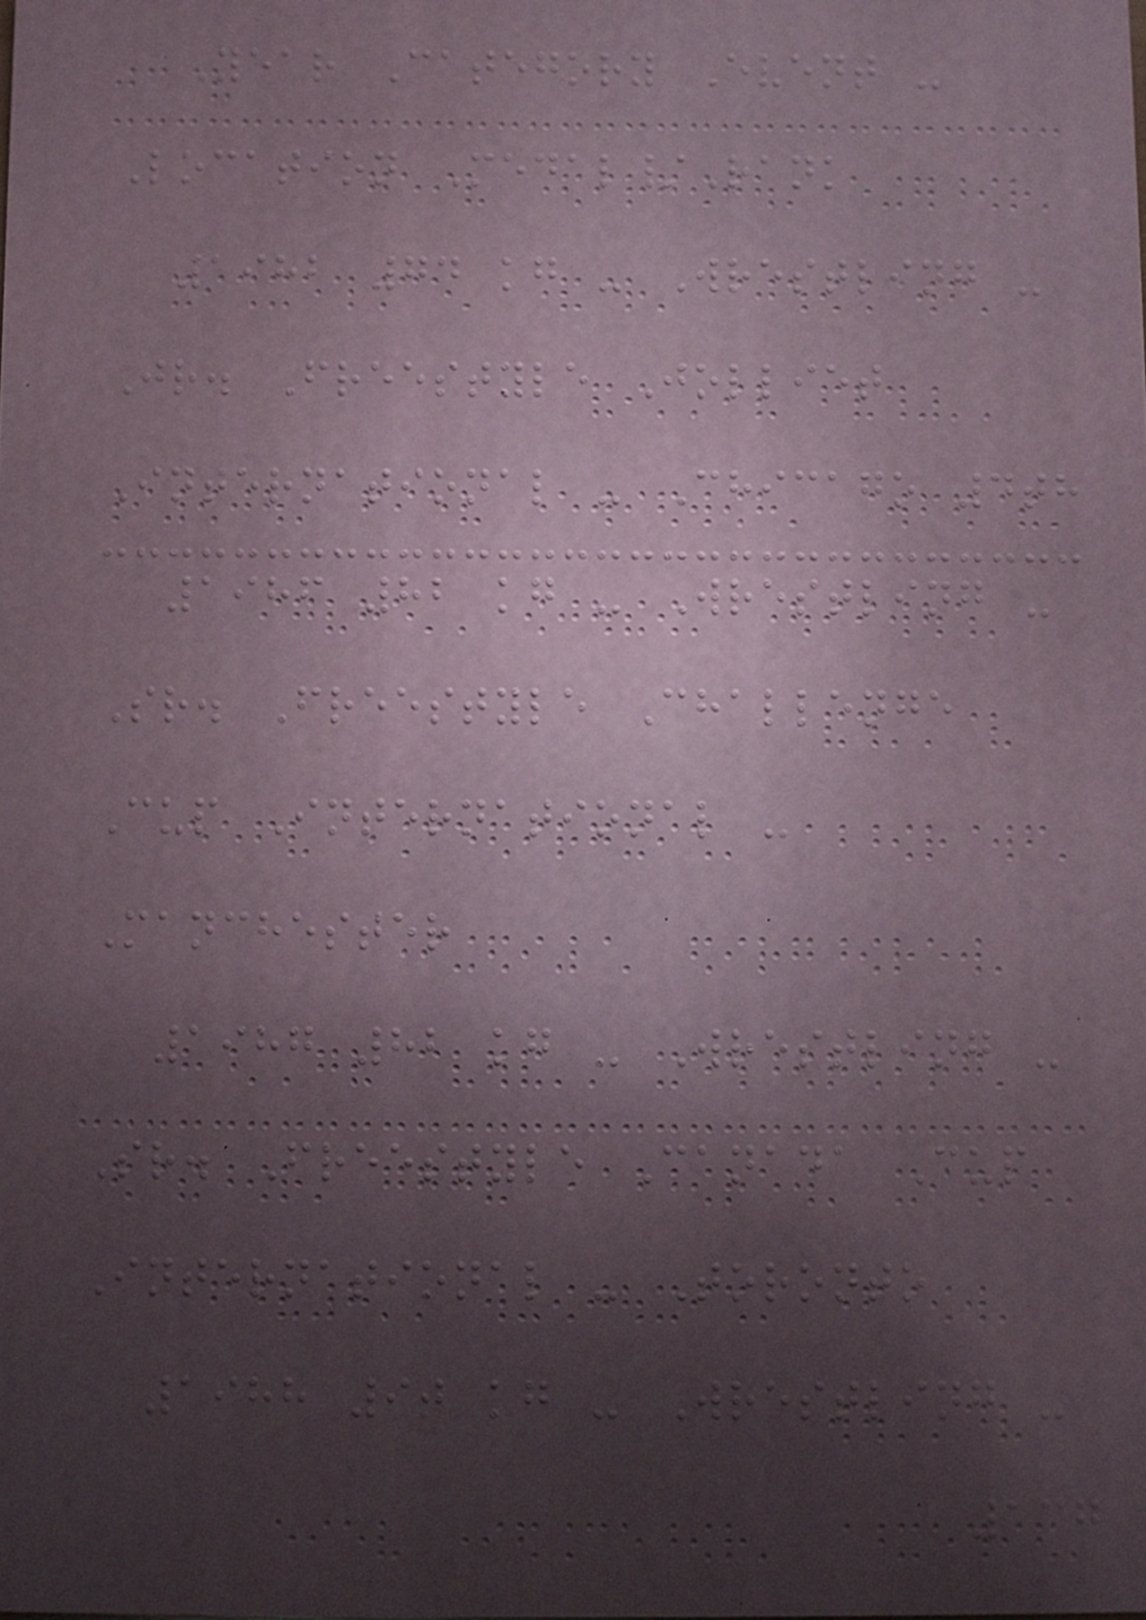Year Category Event -
Location Medal/Rank
1982 74 kg - Wrestling -
Jr. Freestyle Jolliet
International - Chicago 4th
1986 82 kg - Wrestling -
Sr. Freestyle Challenge
Cup International -
Manchester
1987 82 kg - Wrestling -
Sr. Freestyle Canada Cup
International - Toronto
1988 90 kg - Wrestling -
137
